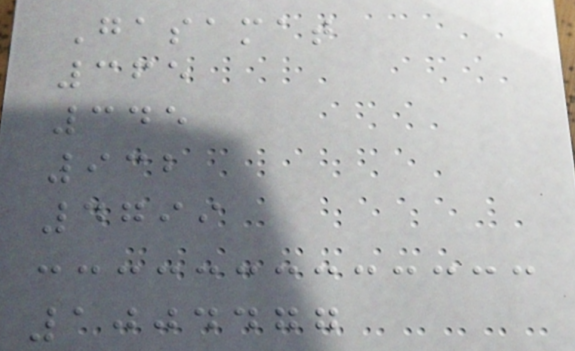Gasamat
365
345
932
4799
1004477
